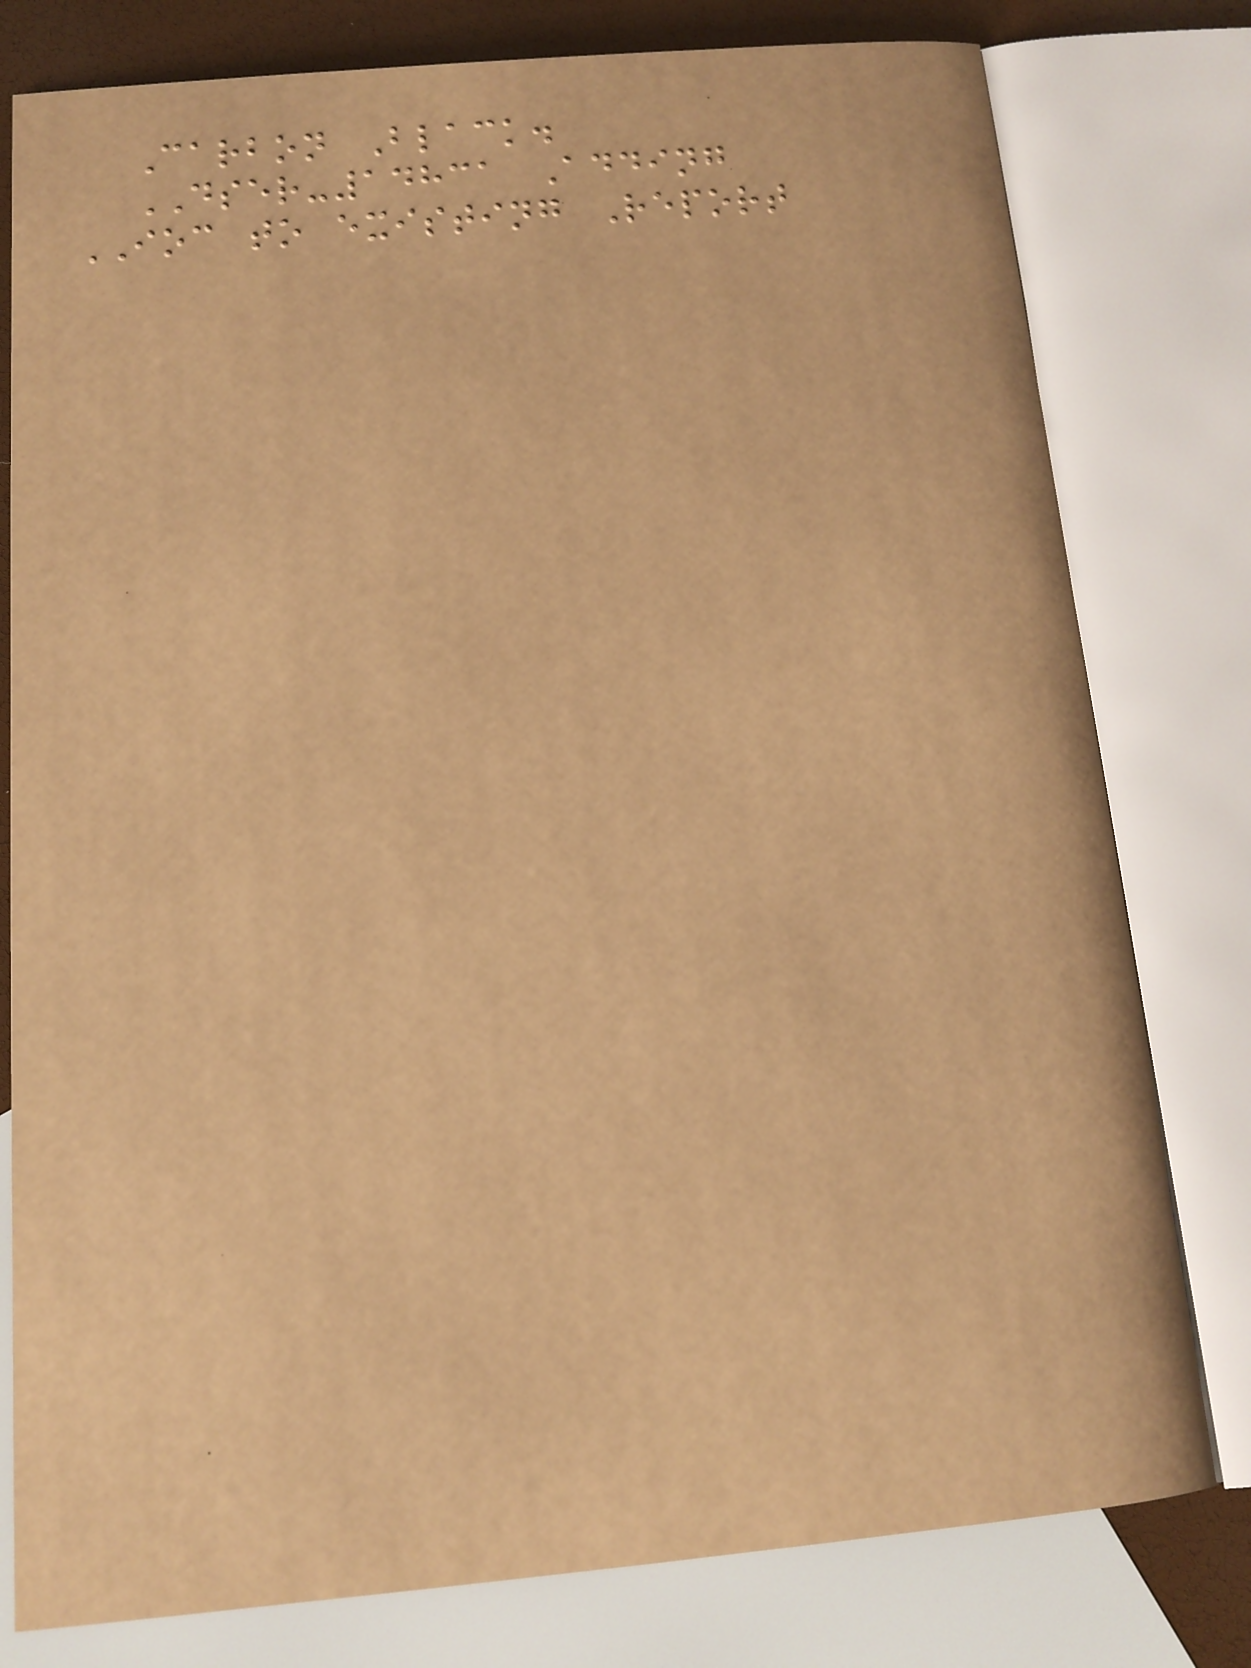Carbon Black.
DSER-14831 Adding
IOC to existing Report
